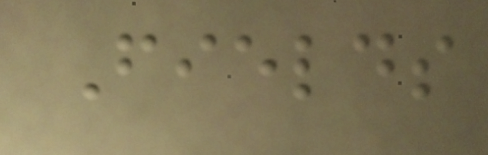Fields
